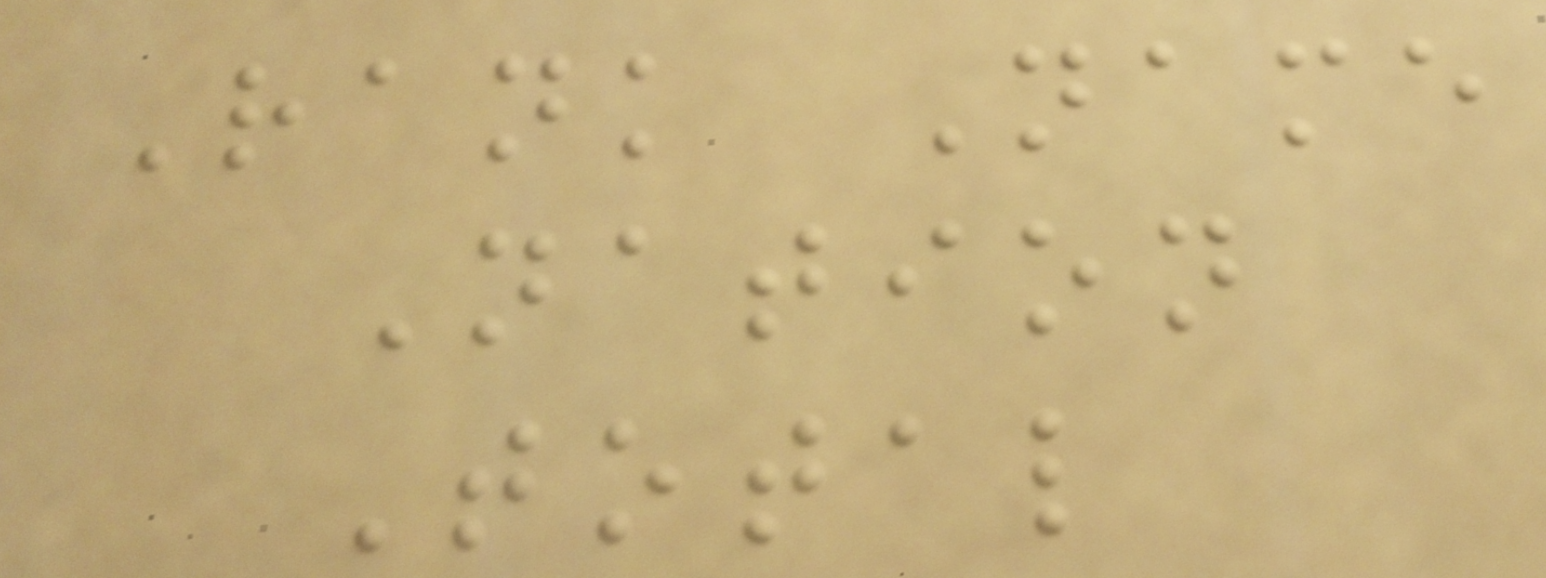Rank Name
Nation
Total
